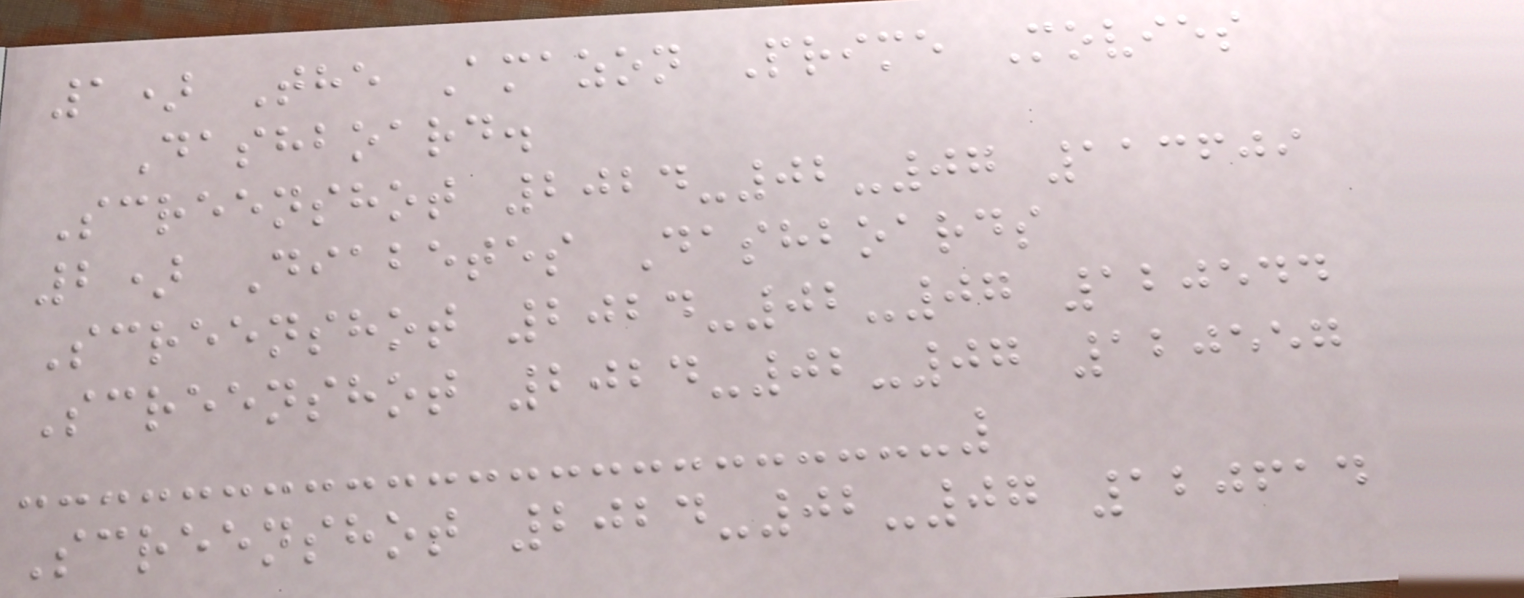1) The Amazon Prime Movies
Dashboard.
Screenshot 2024-02-07 113609
2) Diabetes Dashboards
Screenshot 2024-02-07 120544
Screenshot 2024-02-07 120557
Screenshot 2024-02-07 120614
